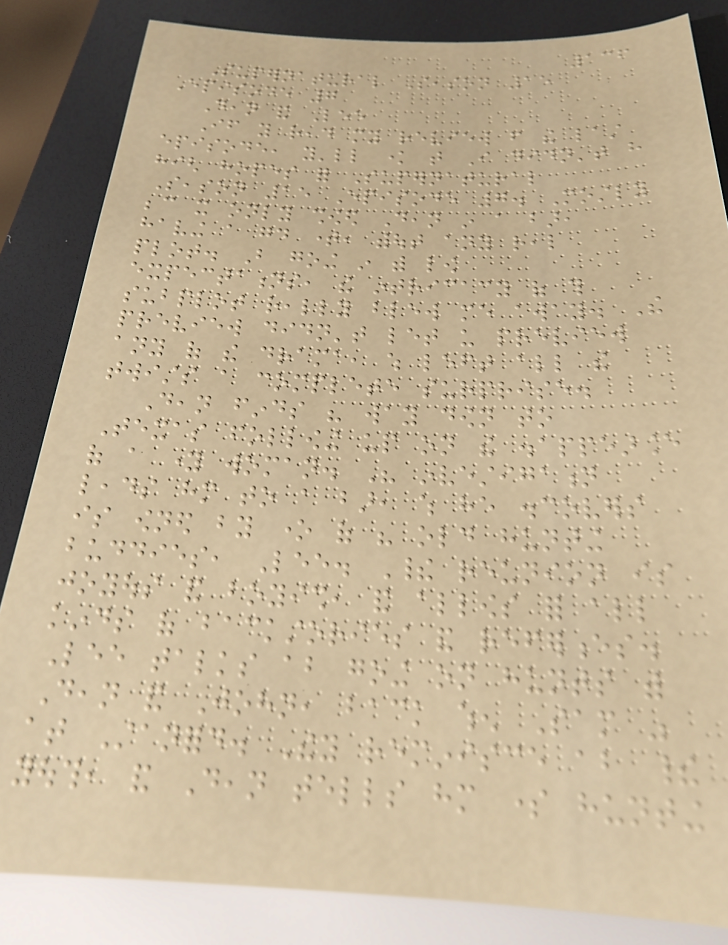136
Supernatural Season 15
Episode 7
Dean and Lee
If you read my review from the last
episode, you'll know that I didn't have
high hopes for Supernatural
Season 15 Episode 7. Mostly
because it only showed Dean in a bar,
having a good time, without any real
plot. But going in with low
expectations, the intricacy of this
subplot really blew me away. The
preview didn't let us preview
any of the drama, which left all the
twists a complete surprise.
Dean finds his way down to
Texas following up on the disappearance
of a young woman. His investigation
leads him to a bar, which he discovers
is owned by one of his old hunting
buddies, Lee. Their reunion is
joyous and boyish, and allows for all
kinds of backstories and references.
Lee talks about going on hunts with
Dean and John, back when Sam was
at Stanford. They reminisce about their
youth, and Dean tells him some hunting
